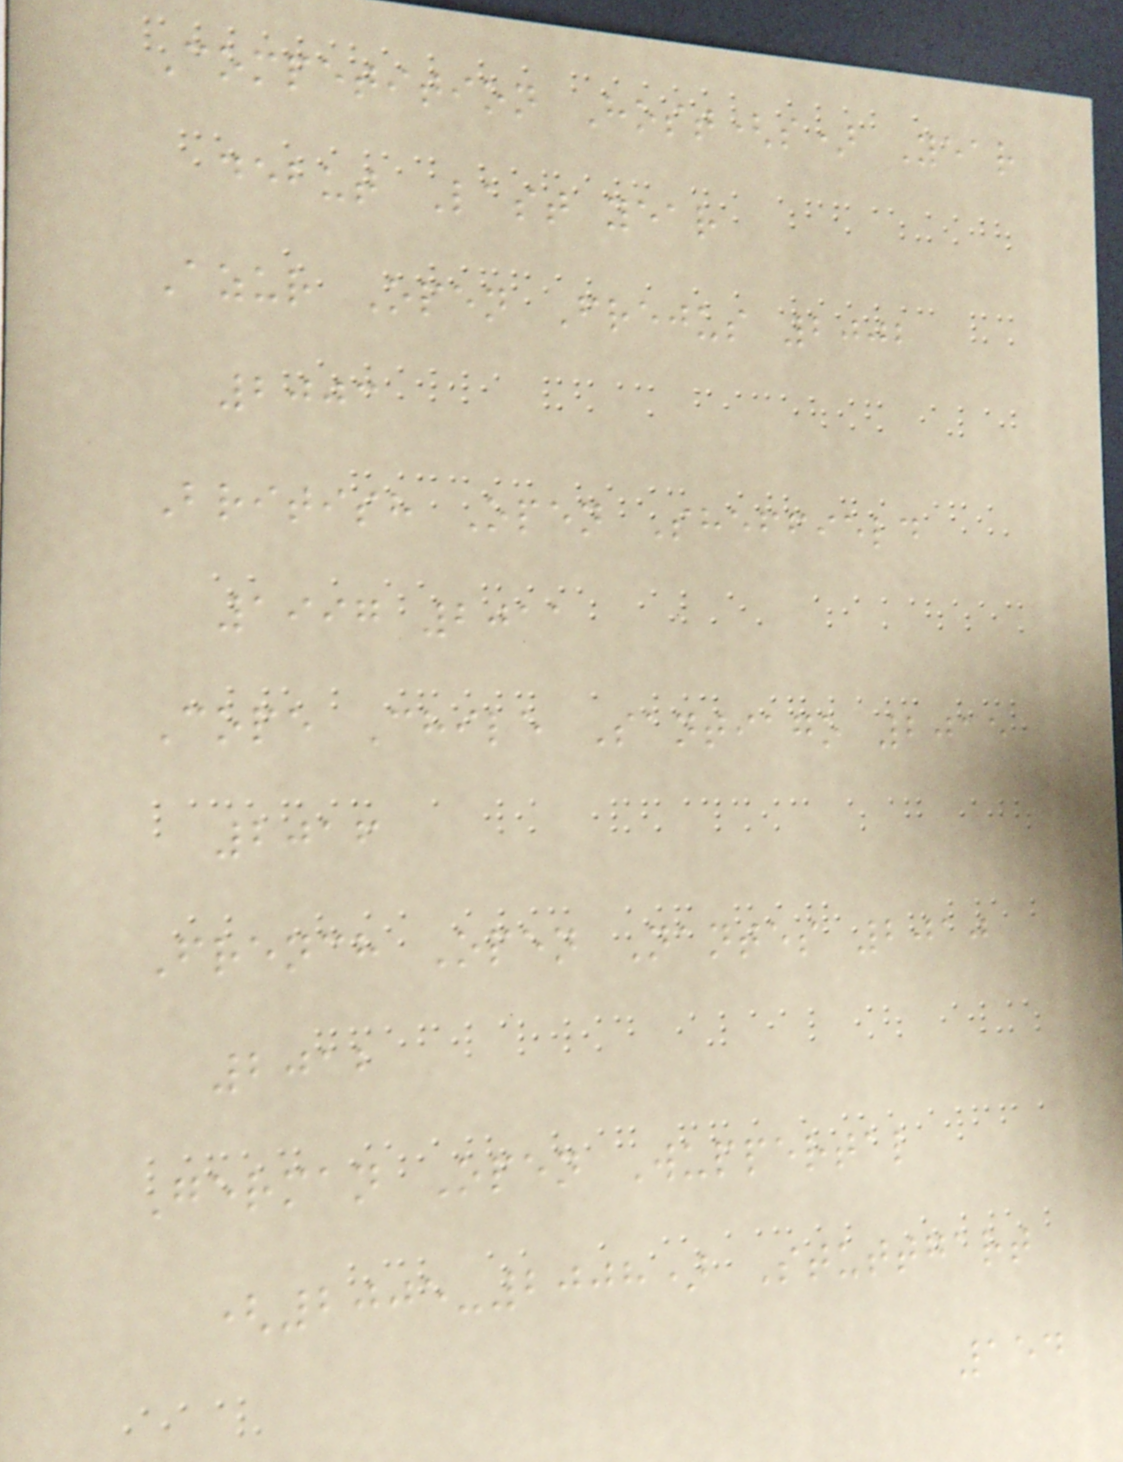Competition Host(s) Year
debut Last year
Azur Open Frejus 2002
2003
British Open Sheffield
1997 2011
Cope Chile Santiago 2015
2016
French Open Nantes 2010
2012
German Open Wuppertal
(2005-2008) Stuttgart
154
